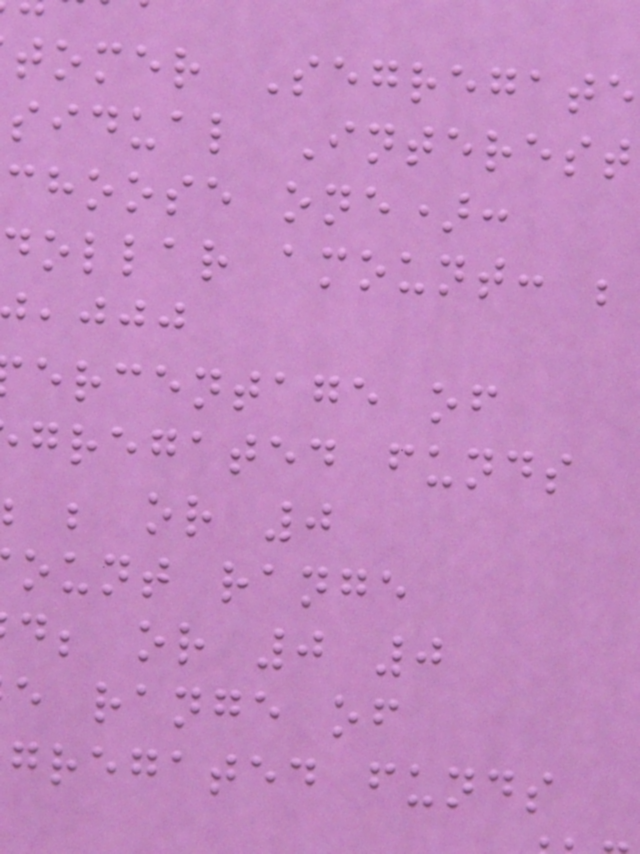tomer Segregate
sidual Interest
choose one):
dollar amount: ;
,jjj
ercentage of
gregated funds
; or 0
ount range
d; or 0 0
e range of
gregated funds
